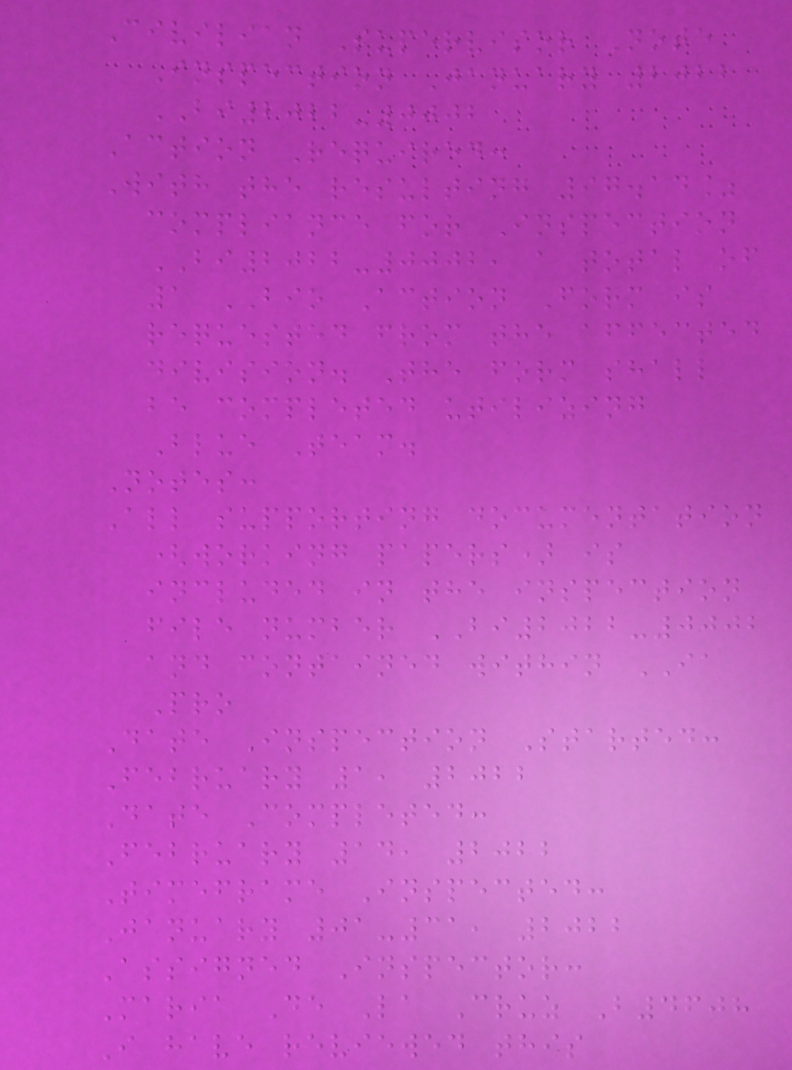Civilian Supervisor Note
Inspection January 2022
BI2022-0002
Action Required:
With the resulting 97.14%
compliance for Inspection
BI2022-0002, a total of
1 BIO Action Form is
requested from the affected
division. The form shall
be completed utilizing
Blue Team.
Notes:
All supporting documentation
(working papers) is
included in the inspection
file number BI2022-0002
and contained within IA
Pro
Date Inspection Started:
February 1, 2022
Date Completed:
February 14, 2022
Timeframe Inspected:
January 01-31, 2022
Assigned Inspector:
Maria De La Cruz B4608
I have reviewed this
